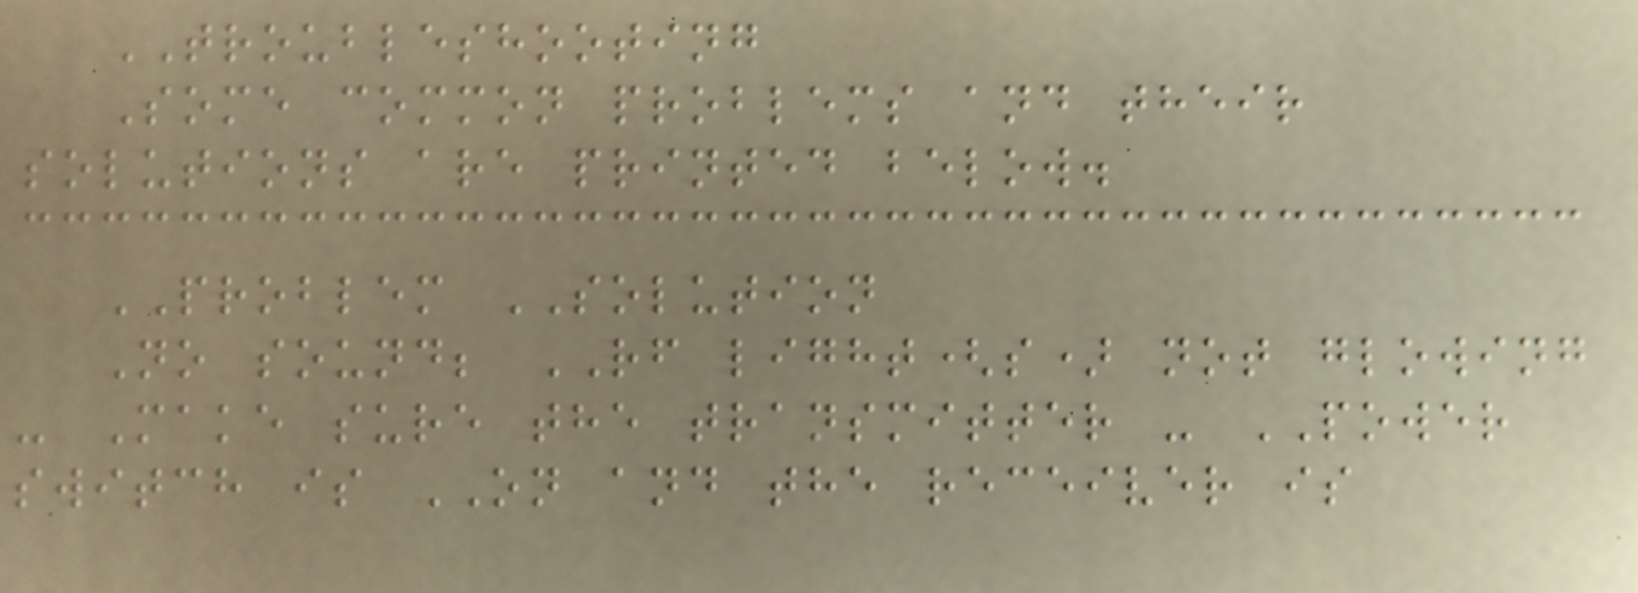TROUBLESHOOTING
Some common problems and their
solutions are printed below.
PROBLEM SOLUTION
No sound; RF light(s) not glowing
- Make sure the transmitter - POWER
switch is ON and the receiver is
